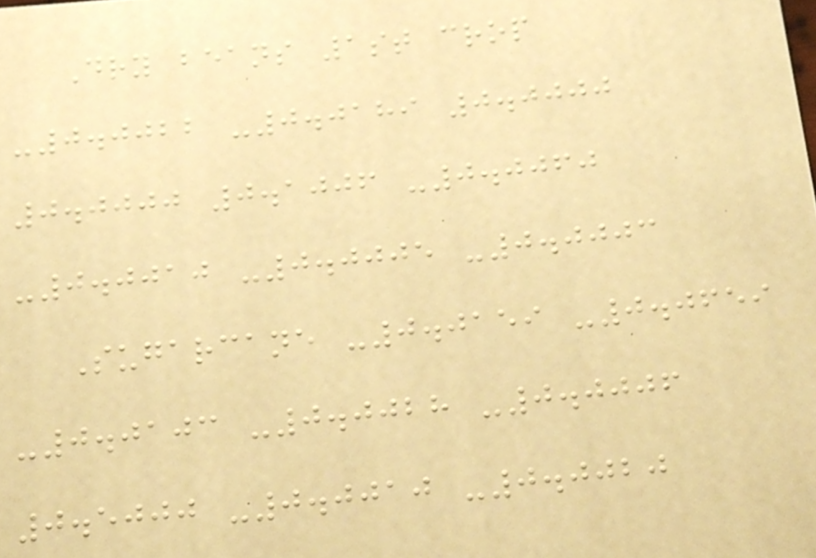Dry beans 1st crop
-0.0022 -0.0189 0.0000
0.0000 0.1006 -0.0060
-0.0010 -0.0005 -0.0003
Sugarcane -0.0159 -0.0659
-0.0103 -0.0028 -0.0006
0.5000 -0.0010 -0.0020
